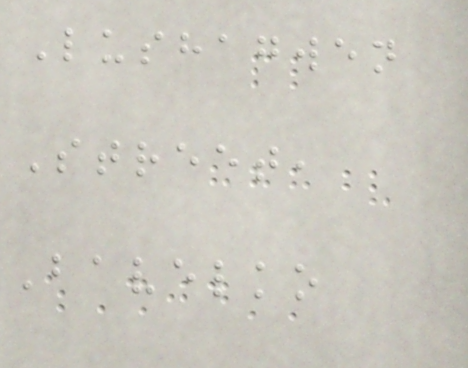Lushagwen
Street,
Bavelko
